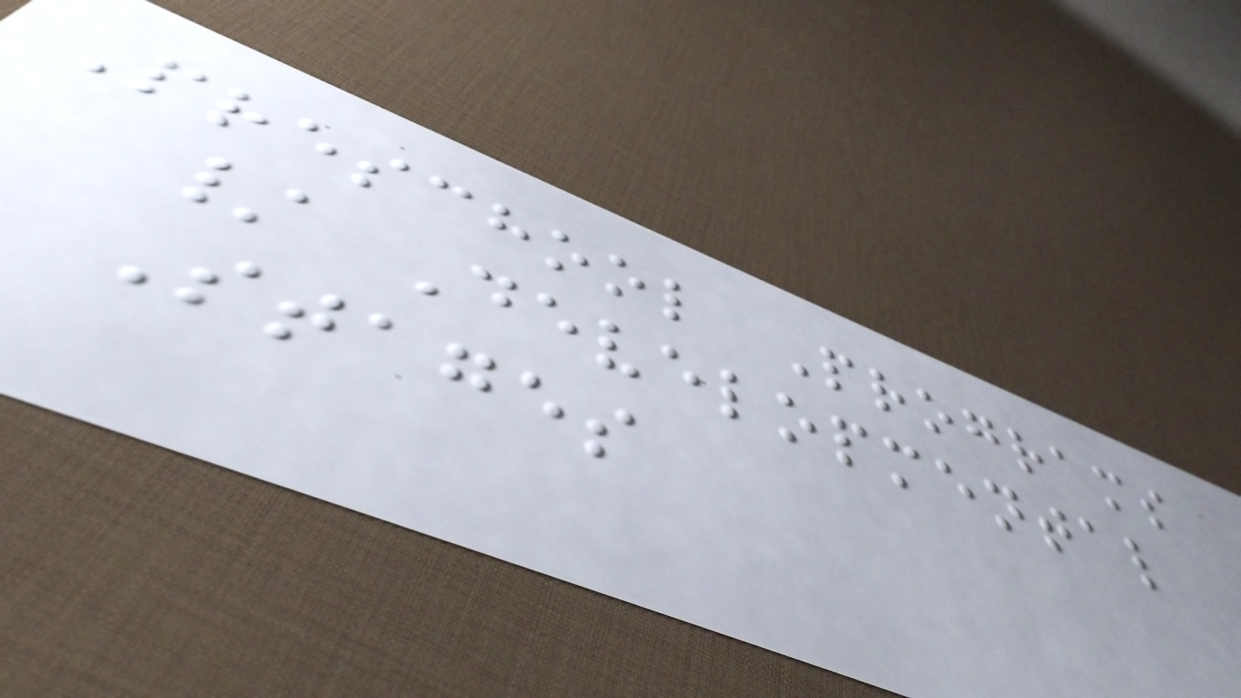Preschool Programs
/ Developmental
Stages
